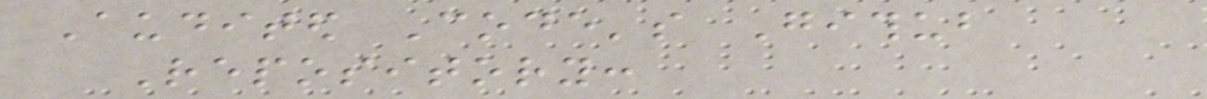Audited Code's Github
Repository:
